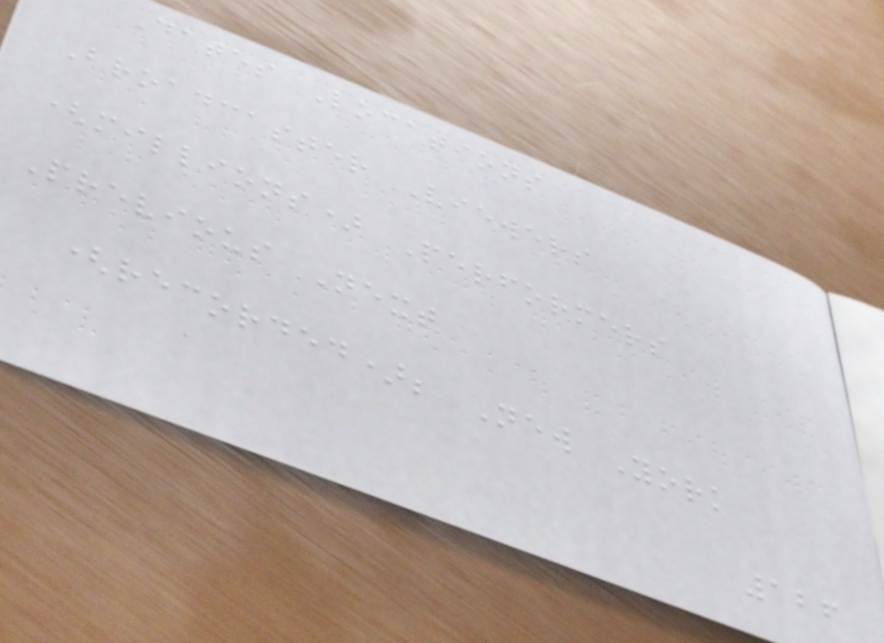Dates Locations
Broadcaster Viewers
(millions) Performers
Previous Next
(recorded); New York
126
